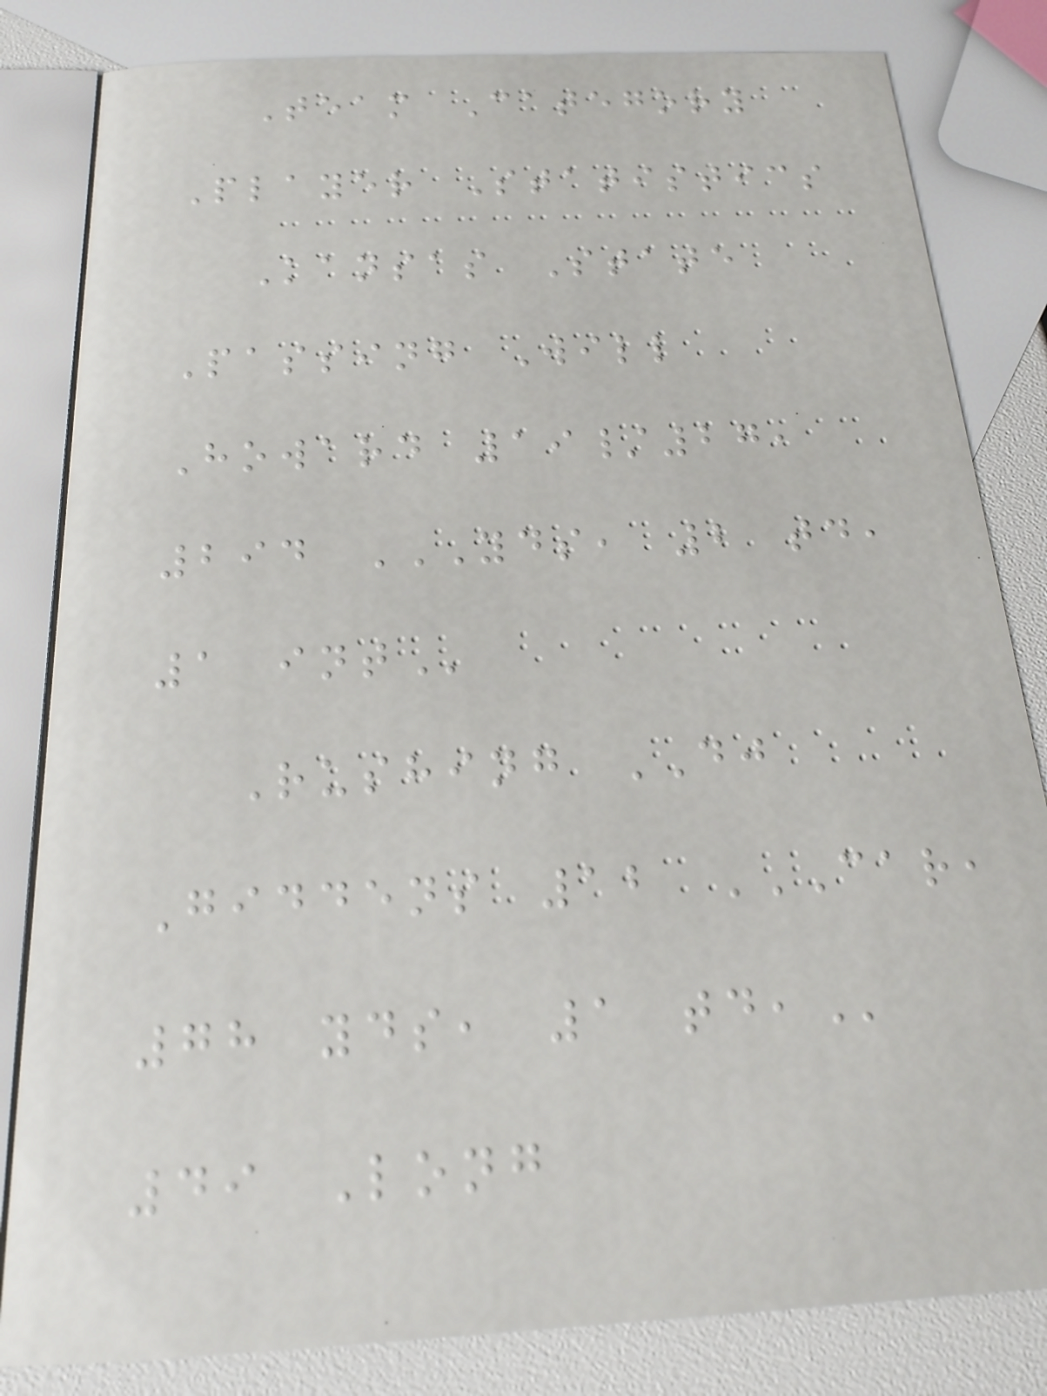Team Category
Player Statistics
Kansas State
Passing Will
Howard 19/27,
294 YDS, 2 TD,
1 INT
Rushing DJ
Giddens 12 CAR,
78 YDS, 1 TD,
49 Long
